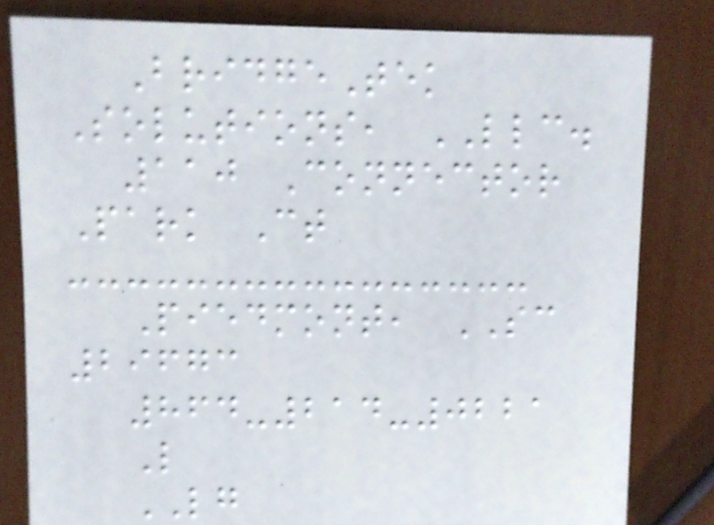BridgeTek
Solutions, LLC.
110 Connector
Park Ct
Piedmont, SC
29673
864-214-0221
L
LG
